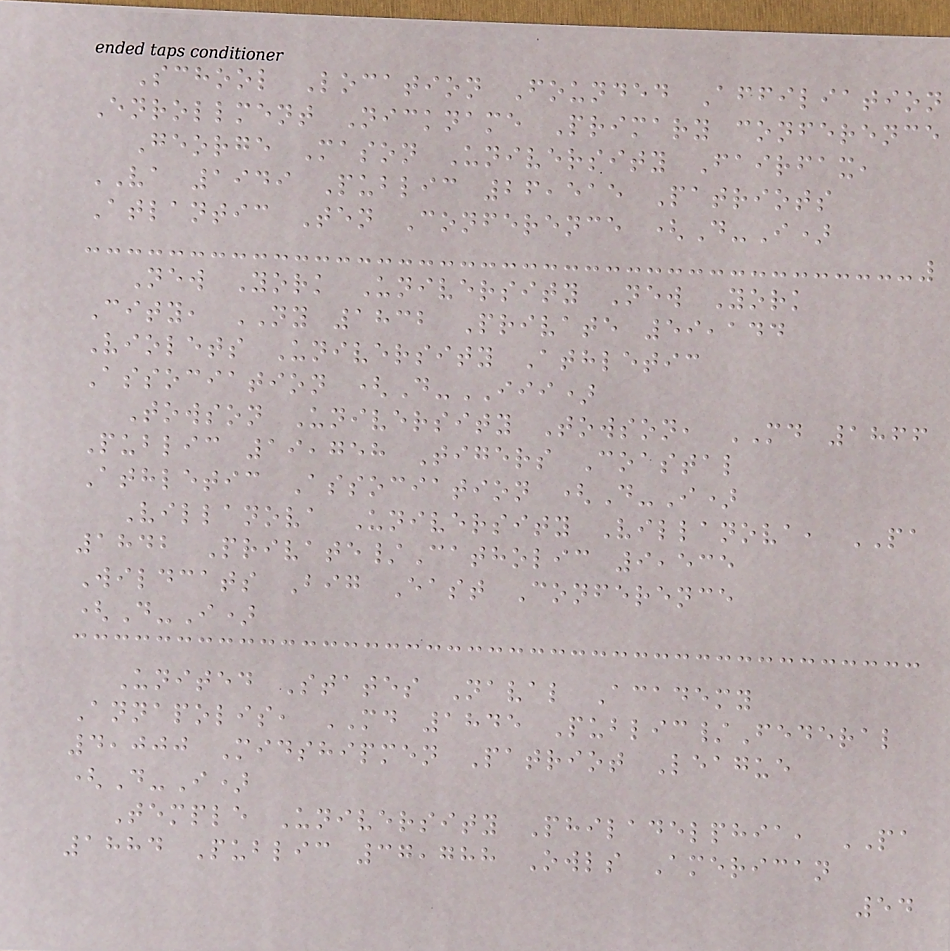School Location Founded Affiliation
Enrollment Nickname Primary conference
George Mason University Fairfax,
VA 1949 Public 26,515 Patriots
Atlantic Ten Conference (D-I)
New York University New York
City, NY 1832 Private 59,144
Violets University Athletic
Association (D-III)
Towson University Towson, MD 1866
Public 19,758 Tigers Coastal
Athletic Association (D-I)
Villanova University Villanova, PA
1842 Private/Catholic 9,535
Wildcats Big East Conference
(D-I)
United States Naval Academy
Annapolis, MD 1845 Public/Federal
4,000 Midshipmen Patriot League
(D-I)
Temple University Philadelphia, PA
1884 Public 37,788 Owls American
54
